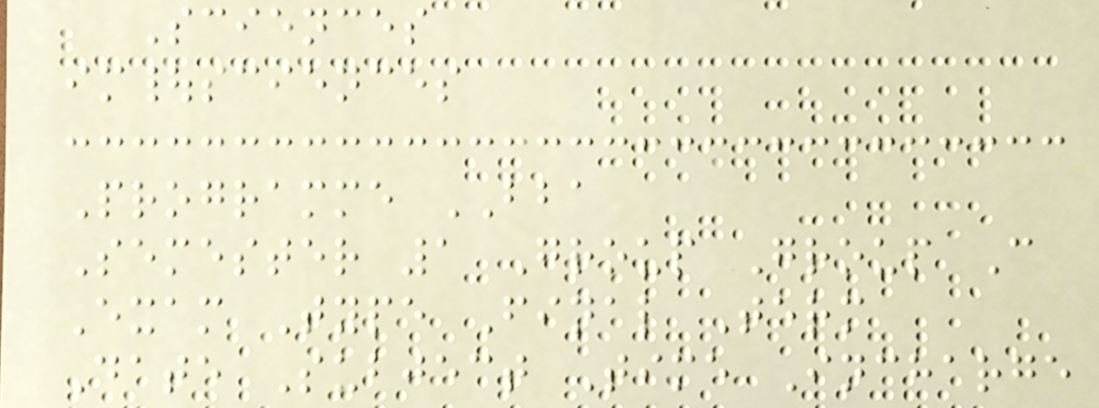Sciences
im|sciences
Programme BBA
Semester 1 Group Group C
Exam Type Final Term
Date Subject Time Incharge
